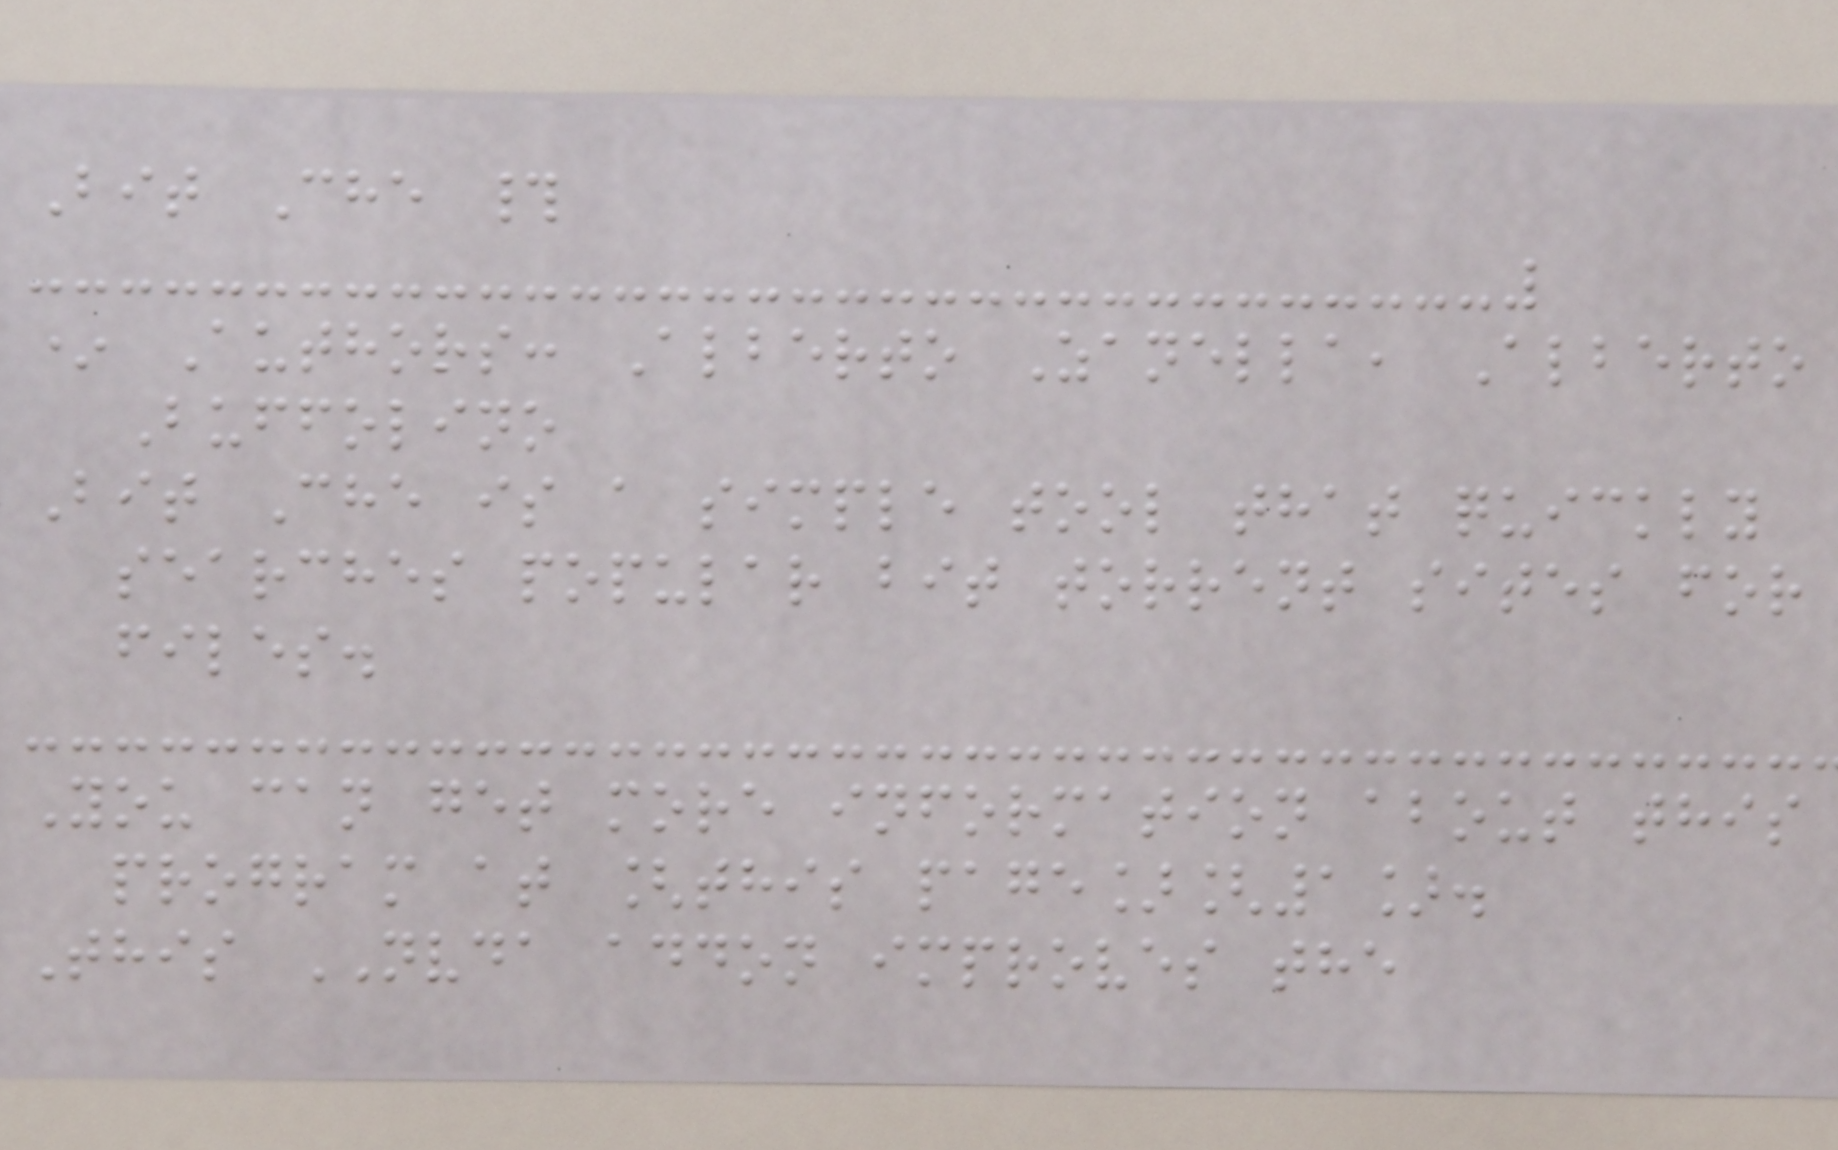Bit Che #
* Authors: Alberto Zanella, Alberto
Buffolino
Bit Che is a simple tool that quickly
searches popular bit torrent sites for
files.
You can get more information about this
program at [this page][1].
This NVDA addon improves the
